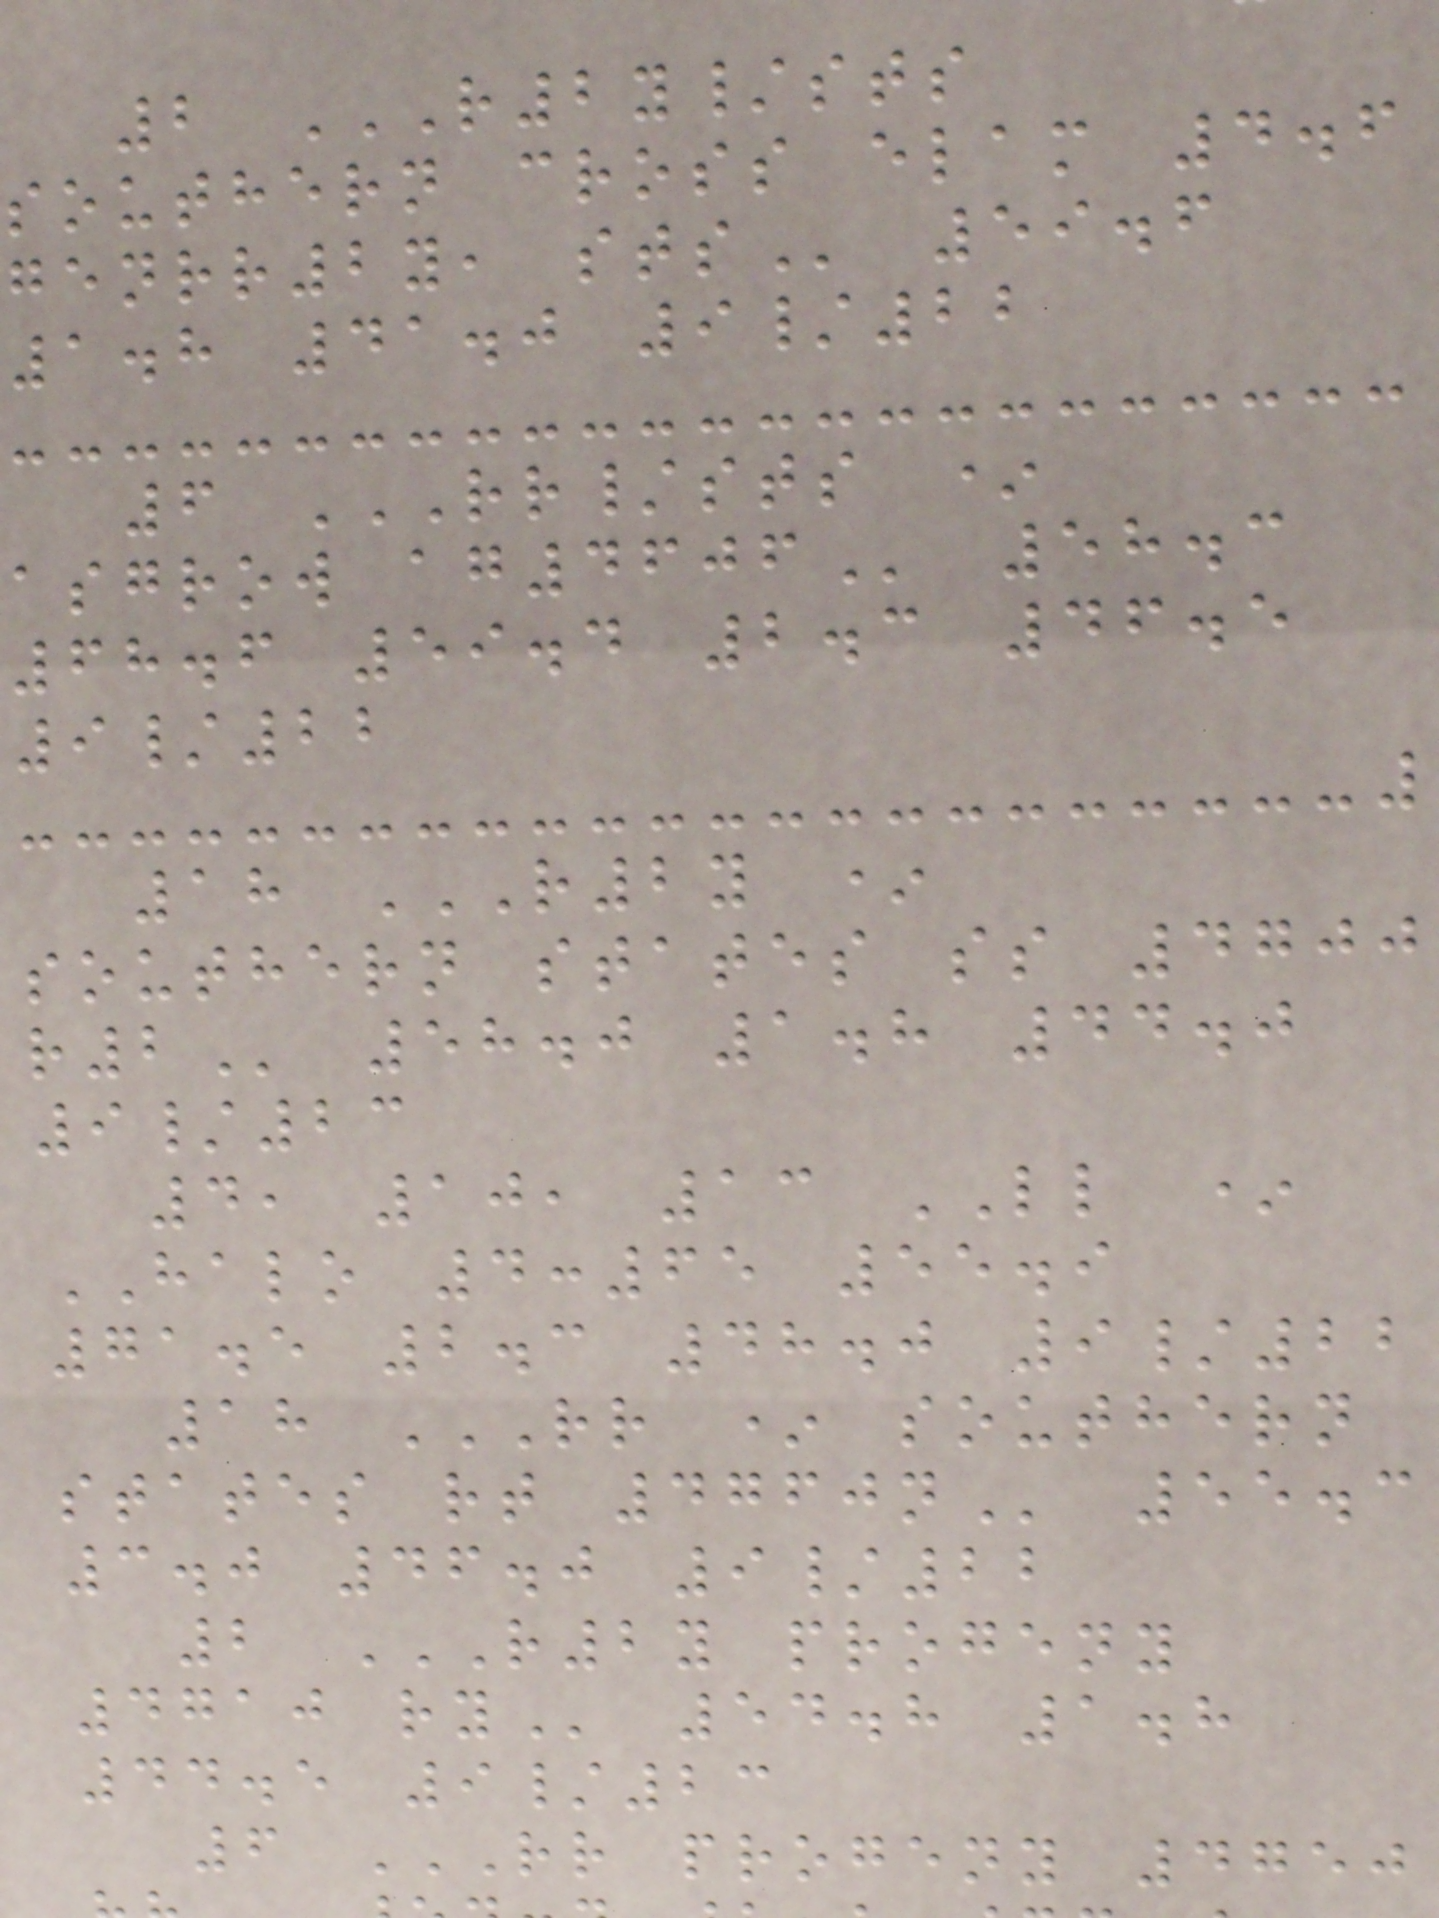2 R2Y/STS
southern cross elam 4.6
genrr2y,
1.8 41.0 9/22
6 RR/STS *
asgrow
68.6 59.4 2.3 46.5
9/22
18 R2Y *
southern states ss 4700
58.0 1.8 44.0
9/23
4, 10, 13 LL *
HALO 4:65 55.9
71.5 2.3 48.0 9/22
18 RR * SOUTHERN
states rt
3.0 46.0 9/22
2 R2Y PROGENY
44.5 9/23
6 RR PROGENY 4750
